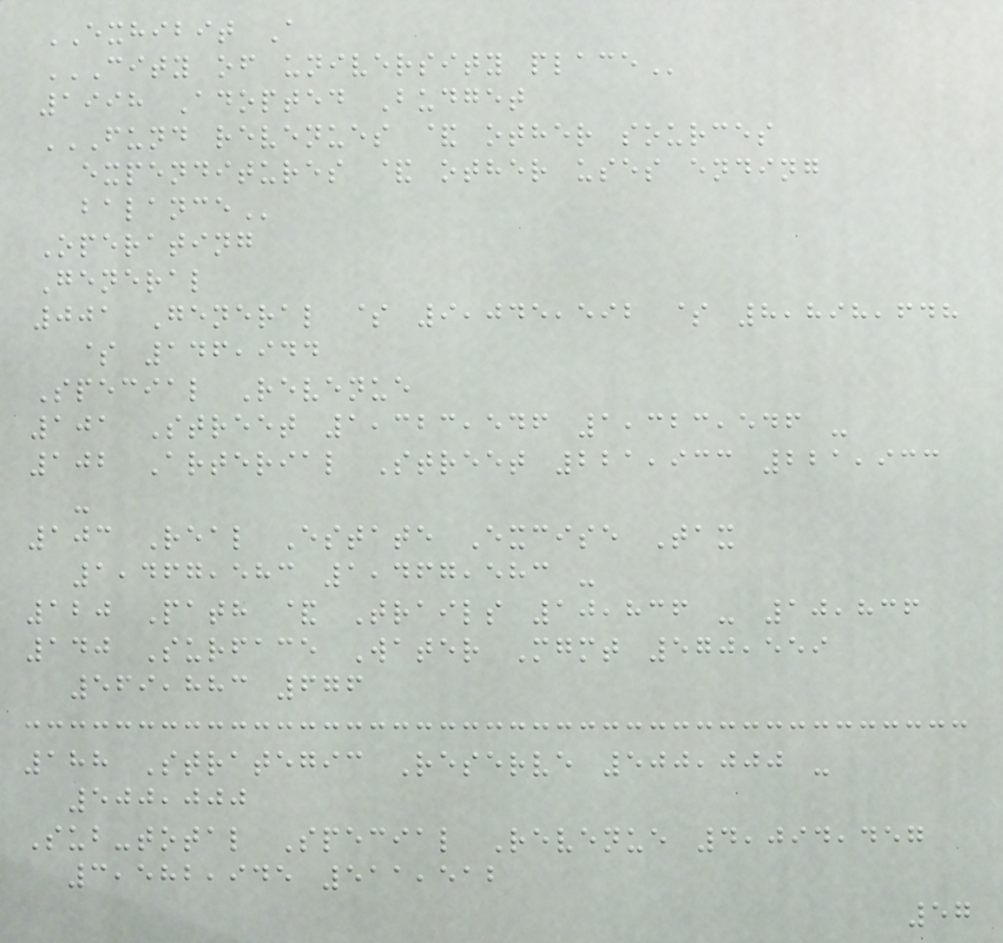EXHIBIT A
CITY OF UNIVERSITY PLACE
1998 Adopted Budget
FUND REVENUES & OTHER SOURCES
EXPENDITURES & OTHER USES ENDING
BALANCE
Operating
General
001 General $ 9,045,592 $ 8,898,648
$ 146,944
Special Revenue
101 Street 1,323,546 1,323,546 -
102 Arterial Street 221,933 221,933
-
103 Real Estate Excise Tax
1,467,583 1,467,583 -
120 Path & Trails 10,836 - 10,836
140 Surface Water Mgmt 570,559
569,883 676
188 Strategic Reserve 500,000 -
500,000
Sub-total Special Revenue 4,094,457
3,582,945 511,512
57
